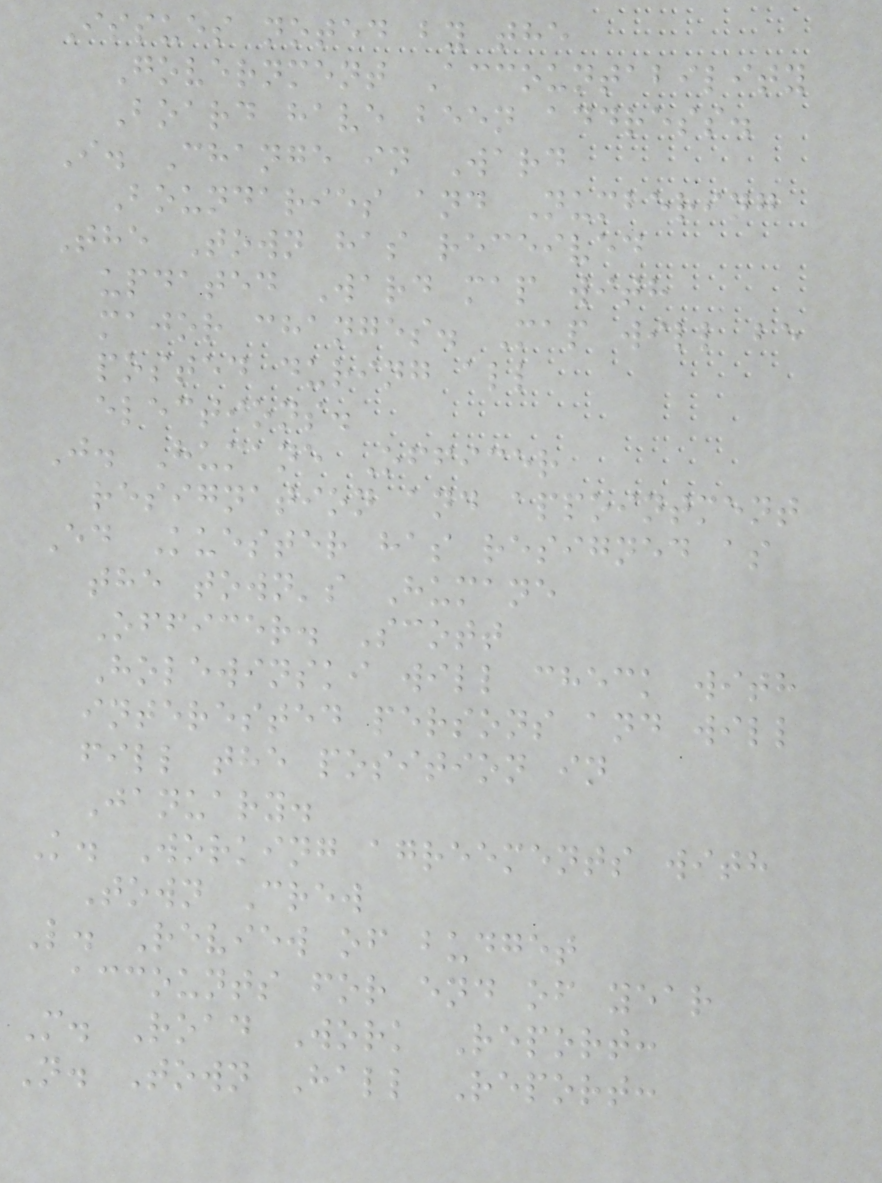Issues noted by the
Government Accountability
Board have been address.
I. Change in Ward
Boundaries and Numbering
The Town has received
updated Ward map with
major changes. Map will be
posted during all
elections.
J. Humane Officer
resignation and appointment
Ed Kuester has resigned as
the town's Humane
Officer. Scott
Holewinski will check with
interested persons and will
fill the position in
January.
K. Working agreements with
Town Crew
L. Review of budget
accounts for end of year
M. Road Work Report:
N. Town Hall Report:
